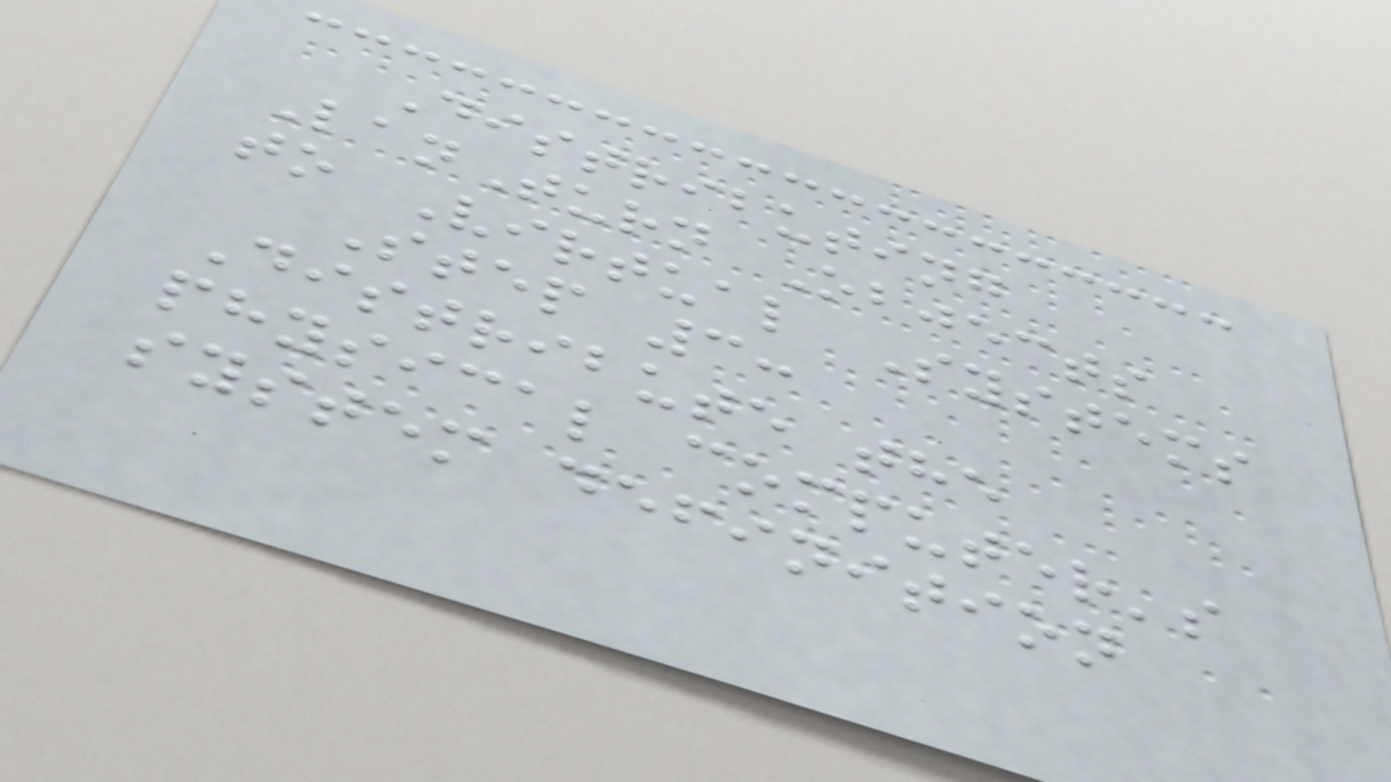Distributing
LanTurn Objects
to Virtual Systems
Step 3:
Distribute the
physical computer's
system definition
